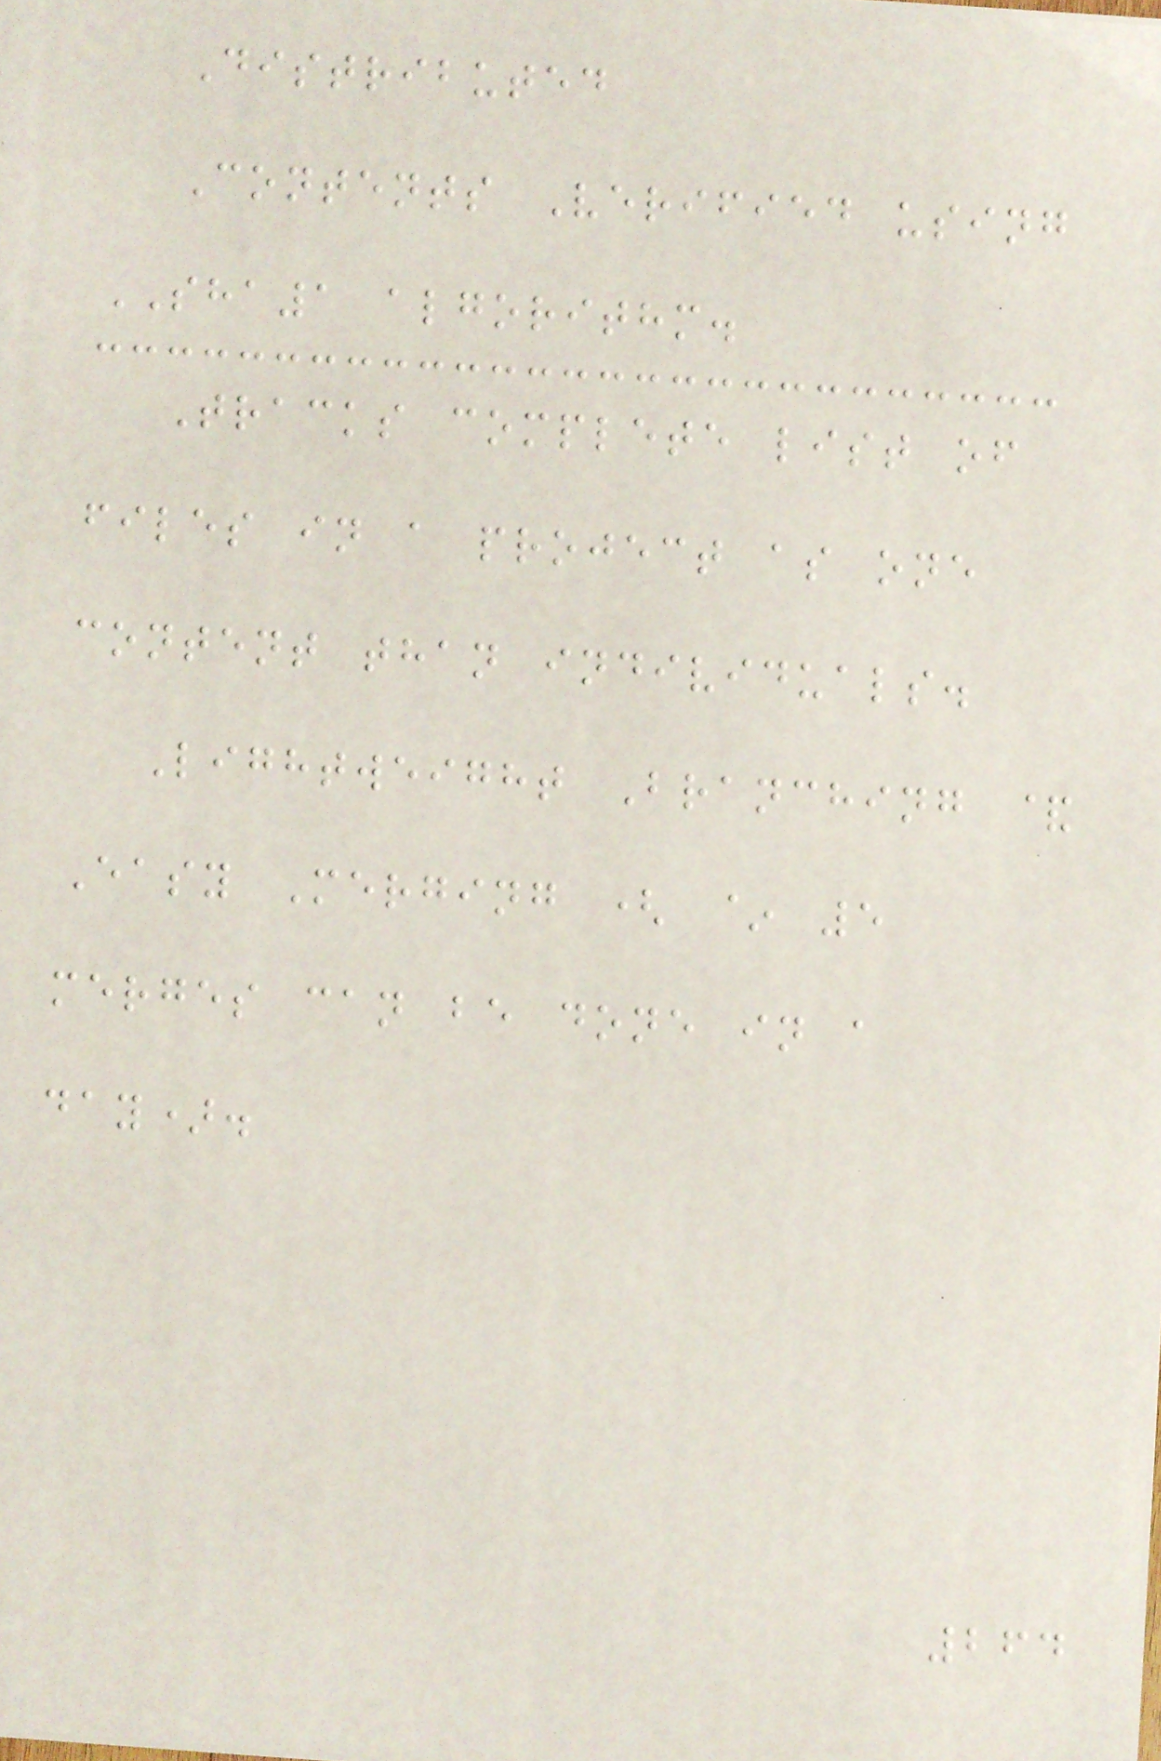Distributed
Contents Verified using
SHA1 algorithm.
Tracks complete list of
files in a project as one
content than individuals.
Lightweight Branching &
Easy Merging ( ~ 5
merges can be done in a
day).
264
